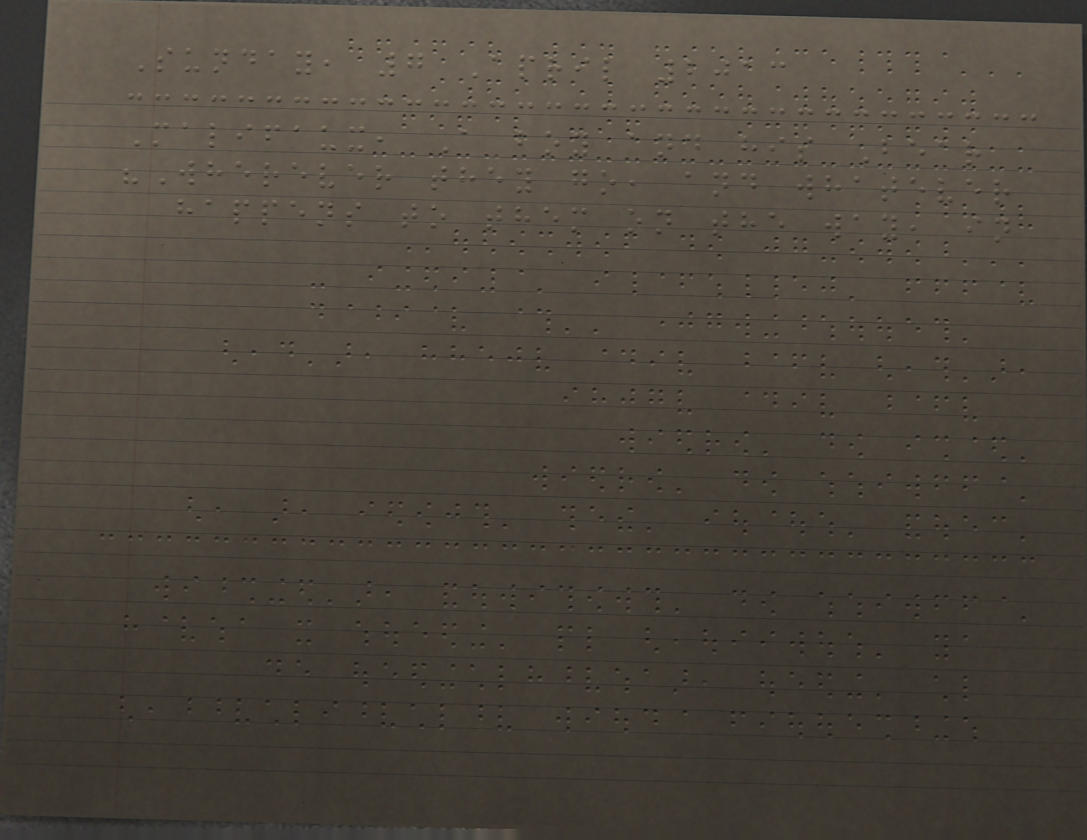Sunday, 7 April 2013
Malifaux, A boy and his Bear
"Wherever they go, and whatever
happens to them on the way, in
